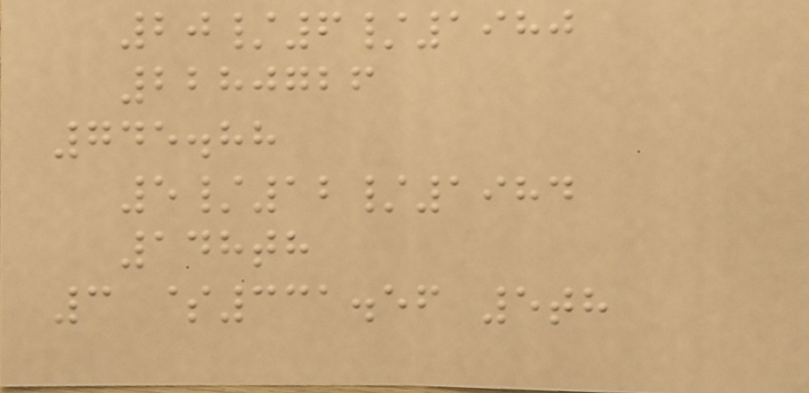20/6/1980
2280726
745.88
5/12/1984
148th
3 $331.56 5th
